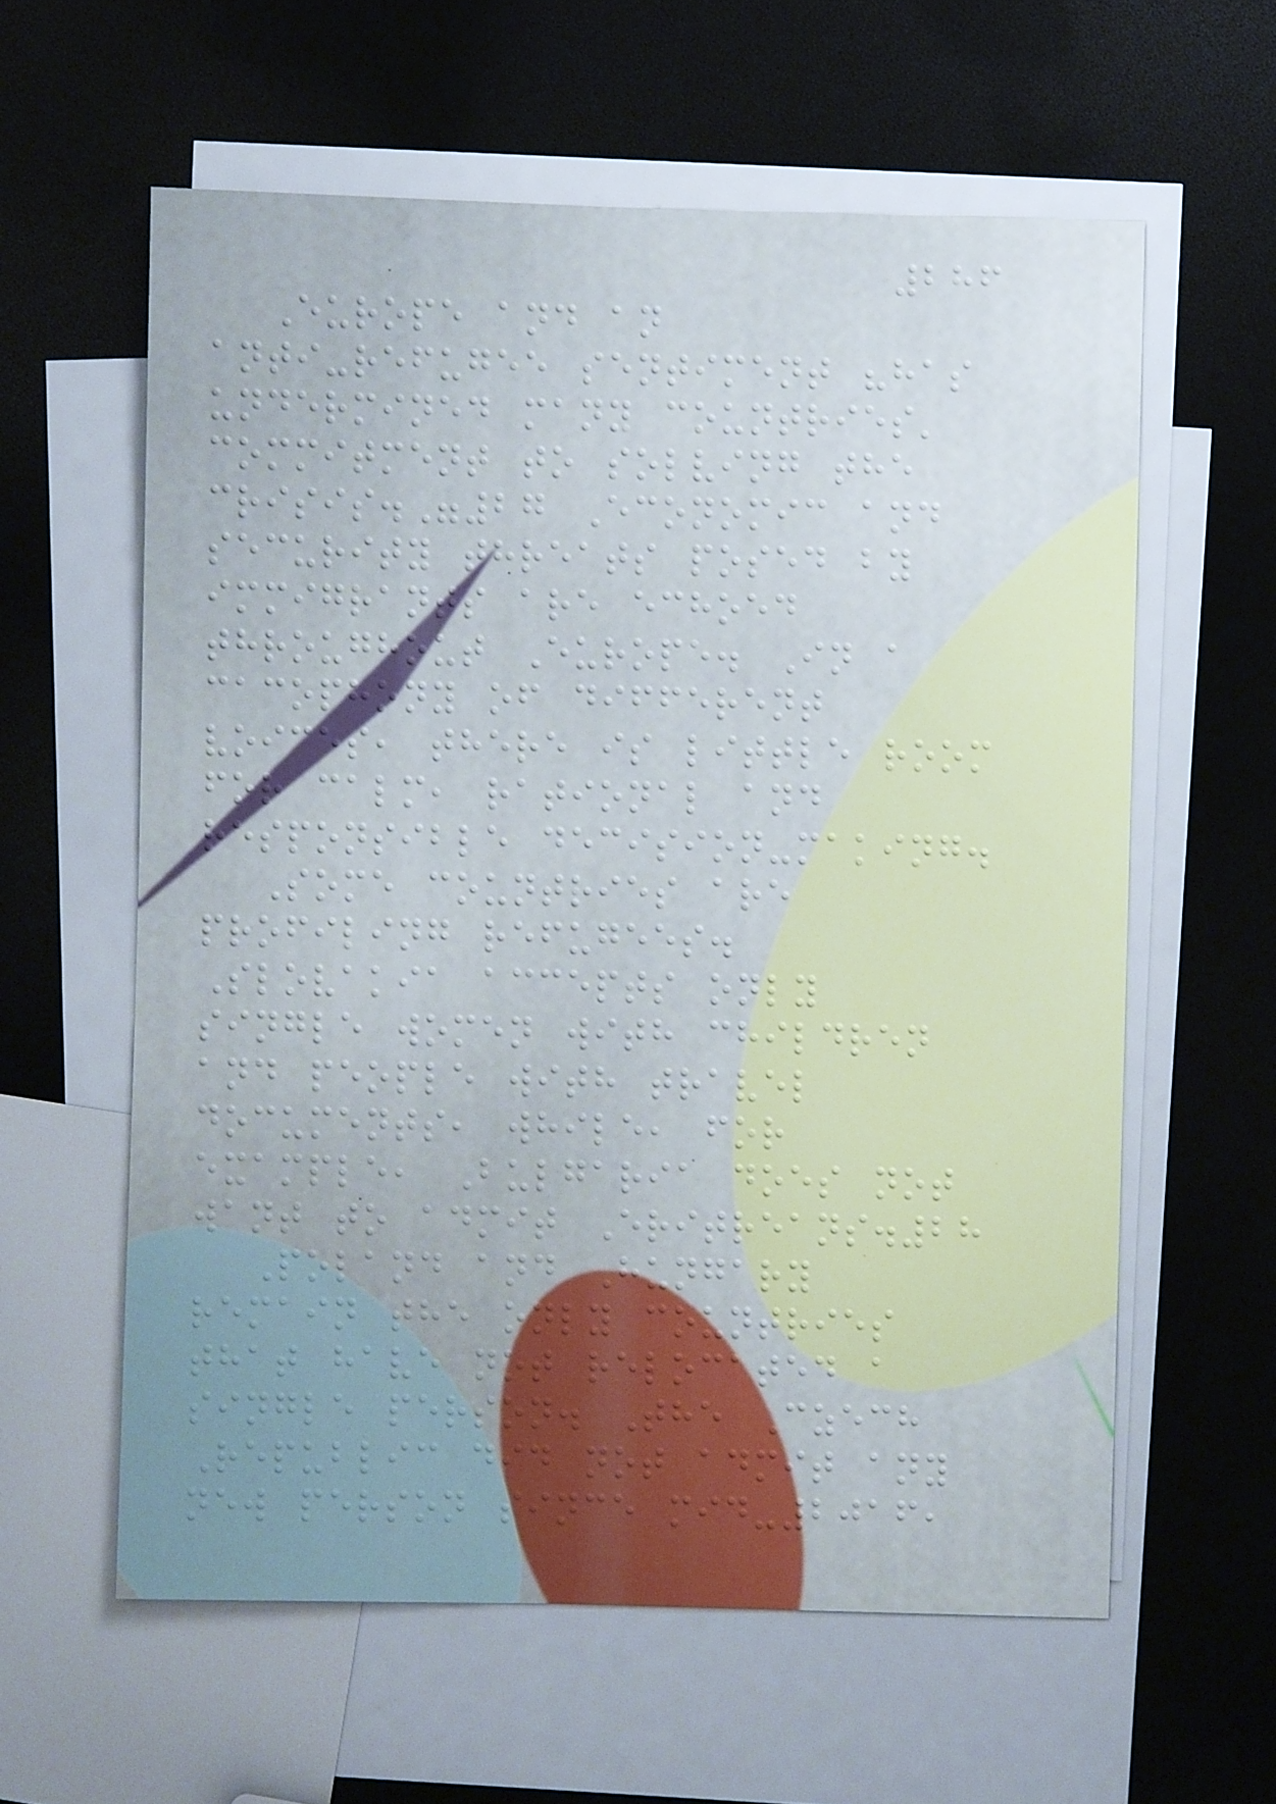286
Europe and an
anti-refugee sentiment "has
undermined many countries'
commitment to solving the
crisis."27 Economic and
security threats posed by
immigrants are echoed
throughout Europe. In a
cacophony of different
voices, there is little room
for calm, rational and
responsible decision-making.
Some countries are
profiling refugees.
Slovakia accepts only
single women with children
and people with travel
documents, while, for
example, Bulgaria does not
want to admit Eritreans.28
Poland and Hungary
remain the only countries
that have not relocated a
single person. The Czech
Republic did not admit any
new person since mid-2016,
